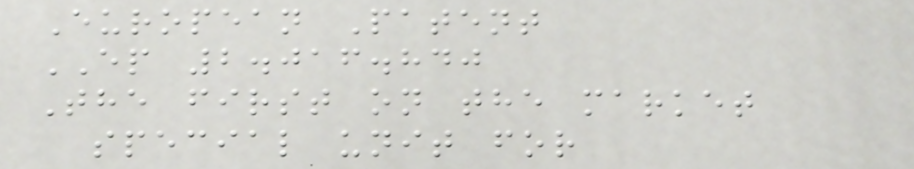European Patent
EP 2.016.840
The first on the market
special unit for
